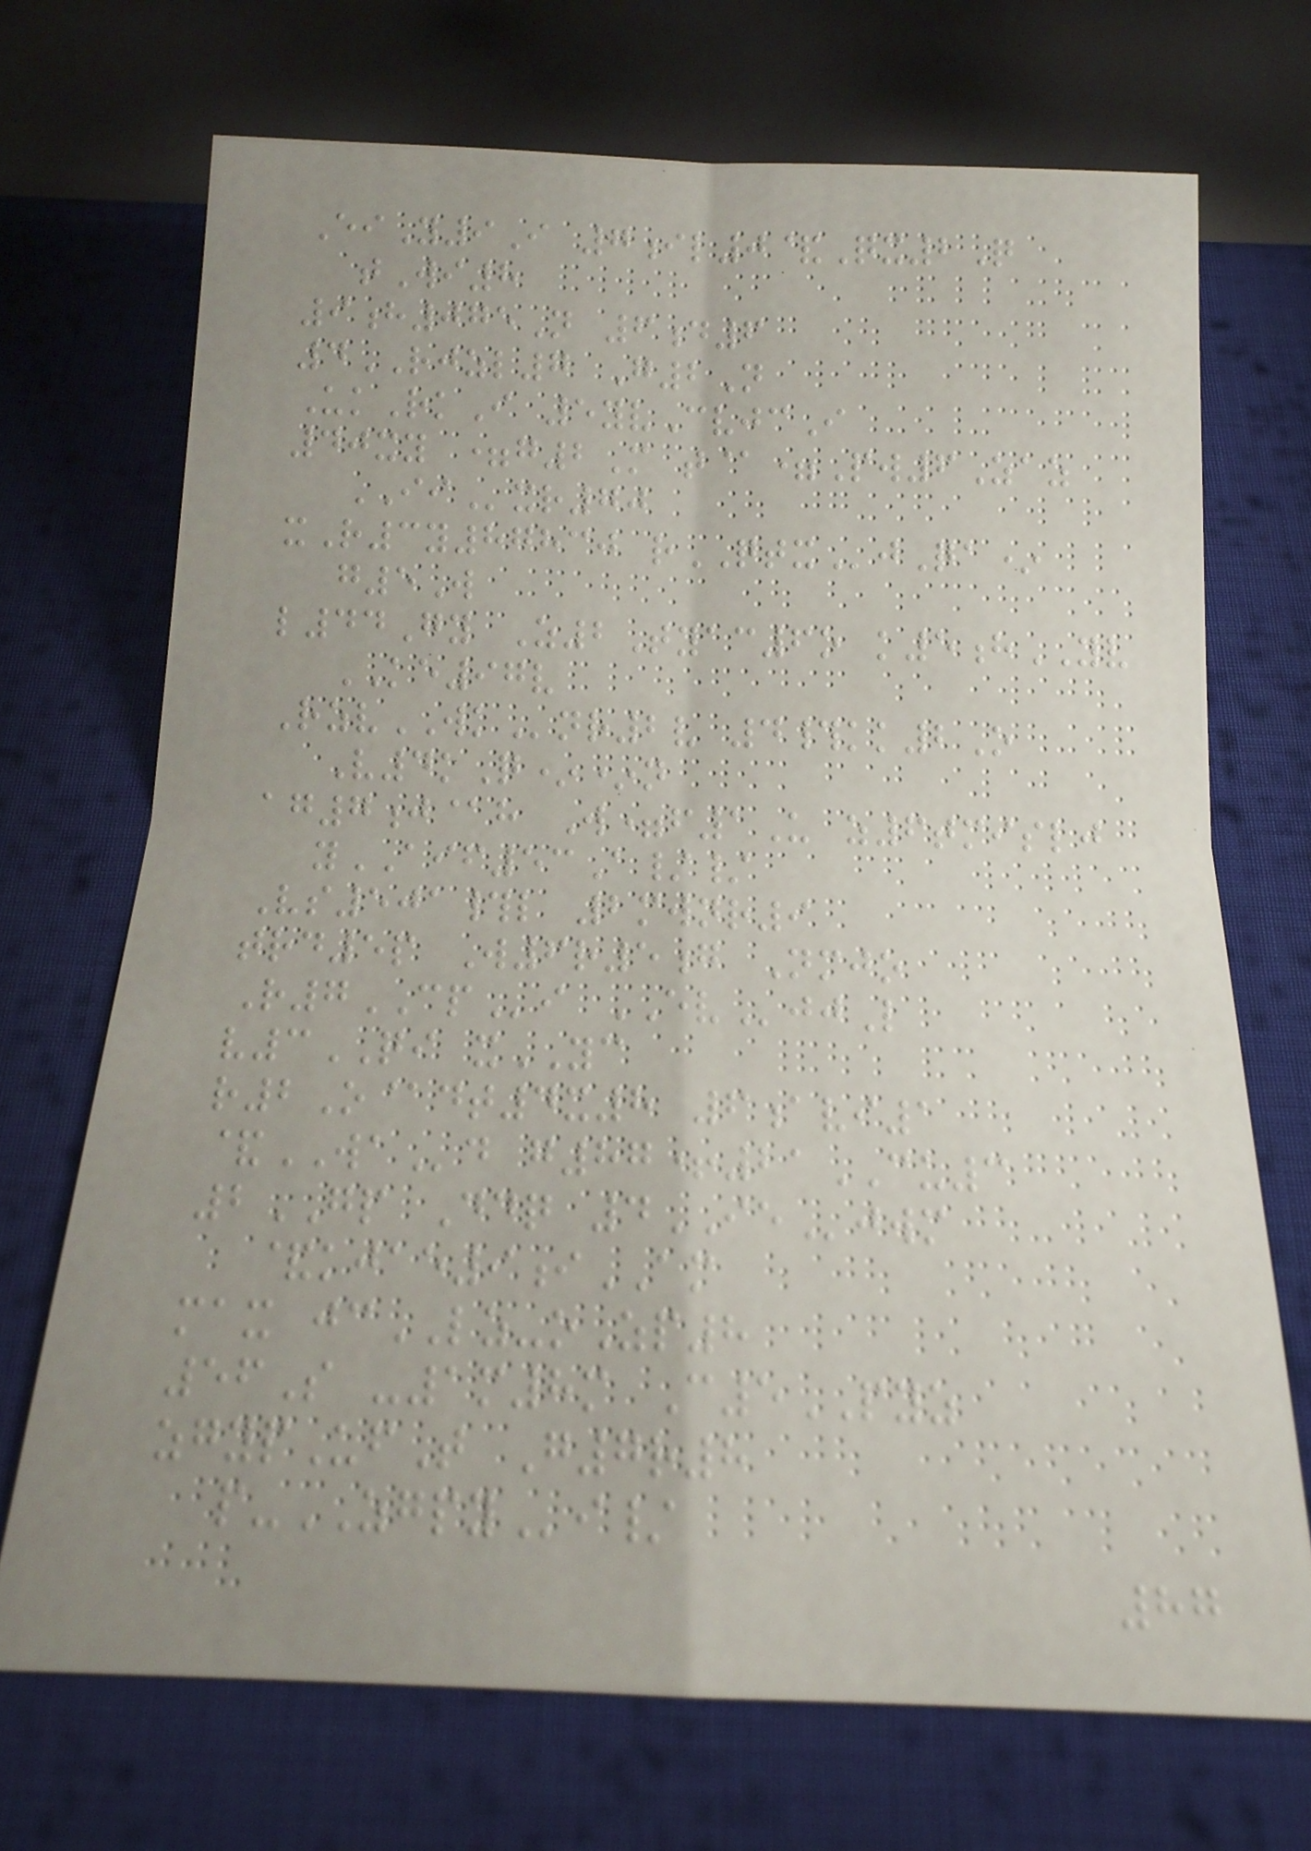EiY9I 7il0&Qx2Q
tWi8
9h075N 6d6
4RJZL7 G2N
UkRkI 5yvCvjcI
40xy =g2M t@=Pw6Zaz
IIxr70
xR3y87830 rQTXjQa*
g5W
l44Gy Z2Tyac6o k5hYV
KE97v
RzvWKnr2v 4#kk2O
V4kQ**n
ag7j@h W=f1U z6tmislj
yAIF53A//
Vs501#l 2mwnr9
trd5p W6r5g Nmjo
R7CPi EVjjL
v3QI xYC
r2O@dt4x8 6avi1
&WAd g87+21CU3
2GP Ddq 4IEjwm
&kjae9iAM
max jcLZ-oZp8
56S -1m8m C5PYZ
zgypUfT G7r8
p-ZGPYi/
87
